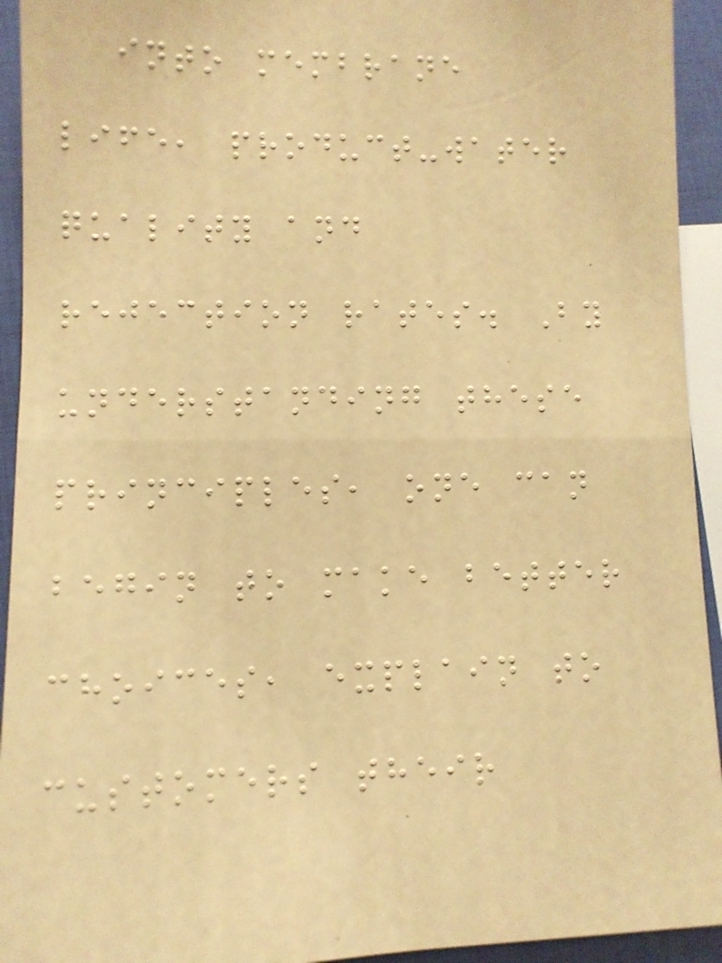into membrane
life, product-water
quality and
rejection rates. By
understanding these
principles, one can
begin to make better
choices, explain to
customers their
